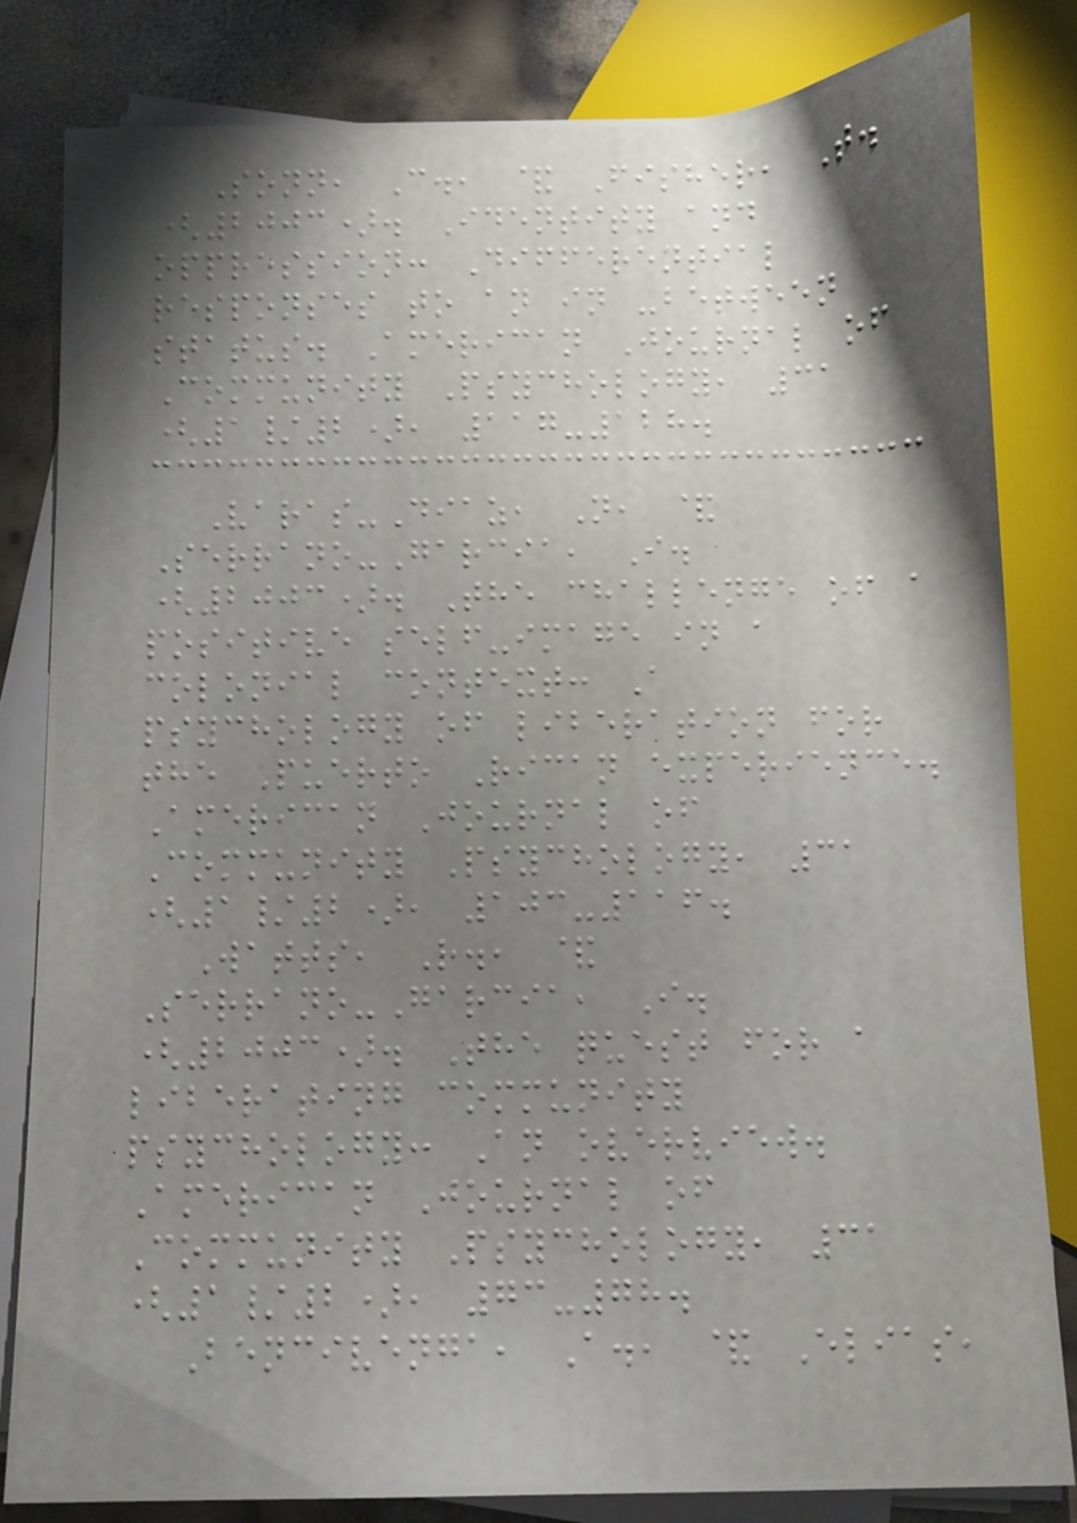Sonn, C., & Fisher, T.
(2003). Identity and
oppression: Differential
responses to an in -between
status. American Journal of
Community Psychology, 31
(1/2), 117-128.
Varas-Diaz, N, &
Serrano-Garcia, I.
(2003). The challenge of a
positive self-image in a
colonial context: A
psychology of liberation for
the Puerto Rican experience.
American Journal of
Community Psychology, 31
(1/2), 103-116.
Watts, R., &
Serrano-Garcia, I.
(2003). The quest for a
liberating community
psychology: An overview.
American Journal of
Community Psychology, 31
(1/2), 73-78.
Bencivenga, A., & Elias,
